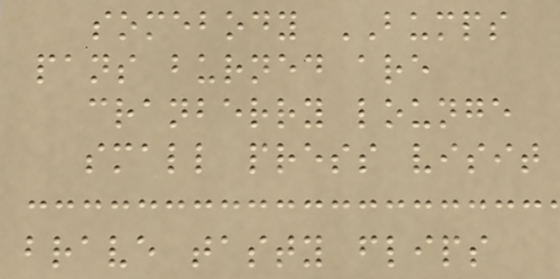somebody BUMPS
pans burned are
cranberry lounge
small press visit
brave tasty flips
